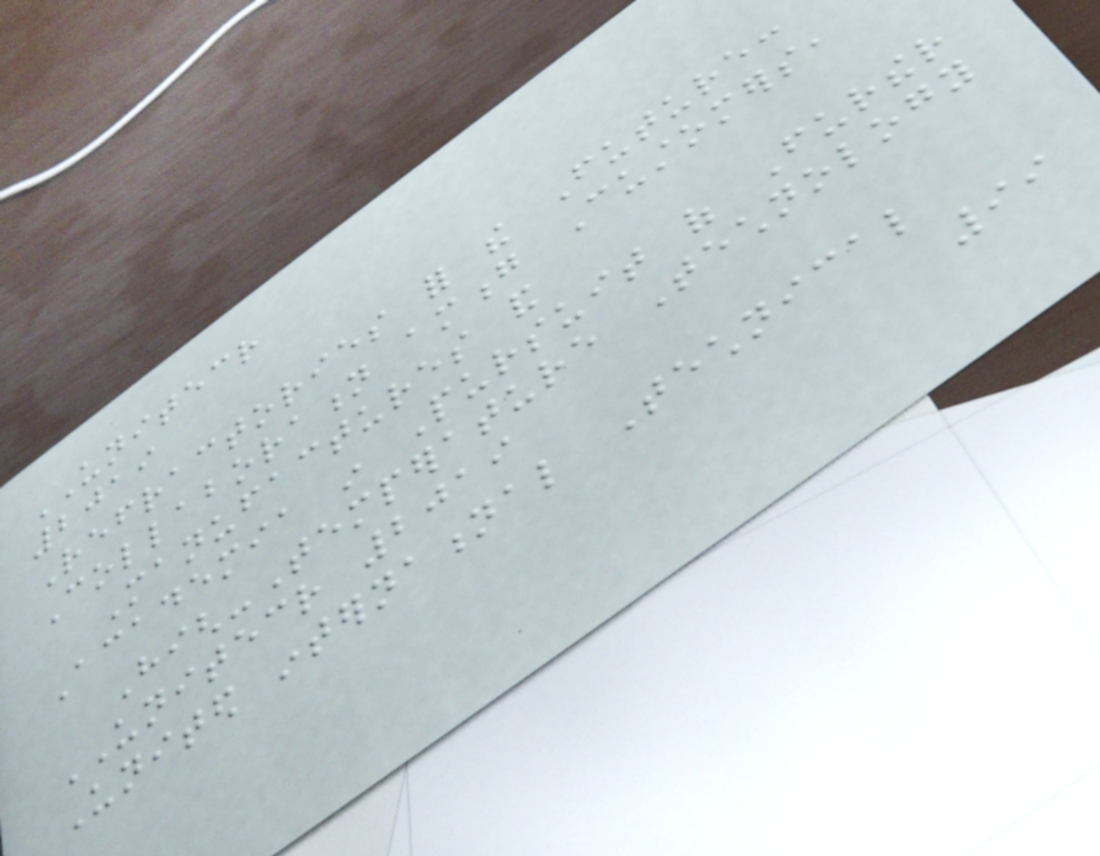UNITECR
2019
Refractories for the Future:
Collaboration among Customers,
Manufactures and
Academia in Pursuit of Further
High-Temperature Technology
UNITECR 2019
United international Technical
99
